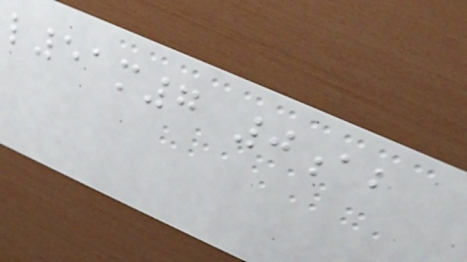l51m7 0ab
